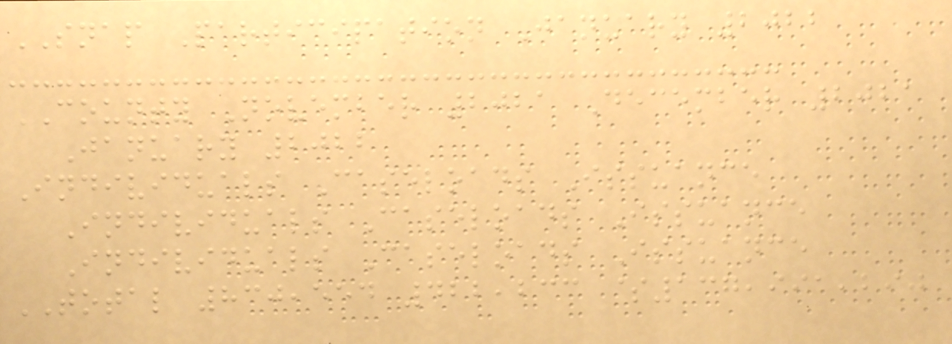SNAP Participation January 2022
COUNTY November 2021 December 2021
January 2022
Individuals Caseloads Issuance
Individuals Caseloads Issuance
Individuals Caseloads Issuance
TOTAL 830,554 422,233 $137,991,290
